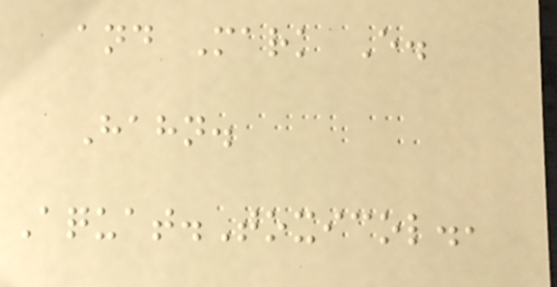and Mark E.
Hahn.
Aquat.Toxicol.,
